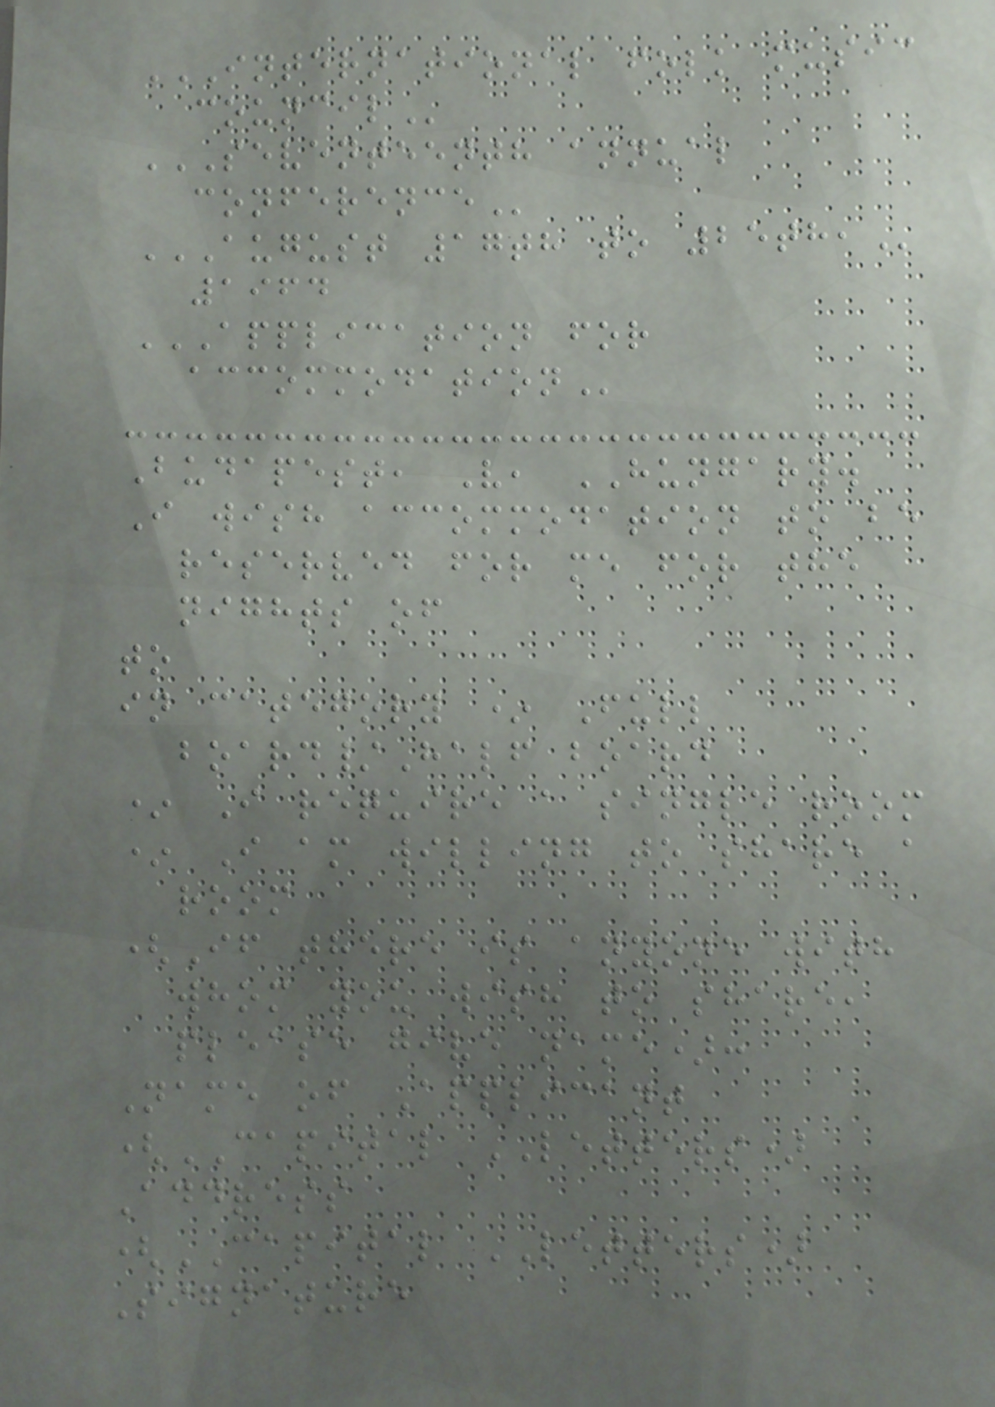INTERNATIONAL FOLK MUSIC
COUNCIL
SEVENTEENTH ANNUAL
CONFERENCE
AUGUST 17TH TO 25TH,
1964
APPLICATION FOR
ACCOMMODATION
Budapest, V, HUNGARY.
I wish accommodation to be
reserved for me for the
nights of
to
in category * Full
board/Half board
* I require a single room
* I am willing to share a
room
(If there is anyone with
whom you wish to share,
please give name):
Name of Applicant
(CAPITAL LETTERS)
Address
(CAPITAL LETTERS)
Signature
